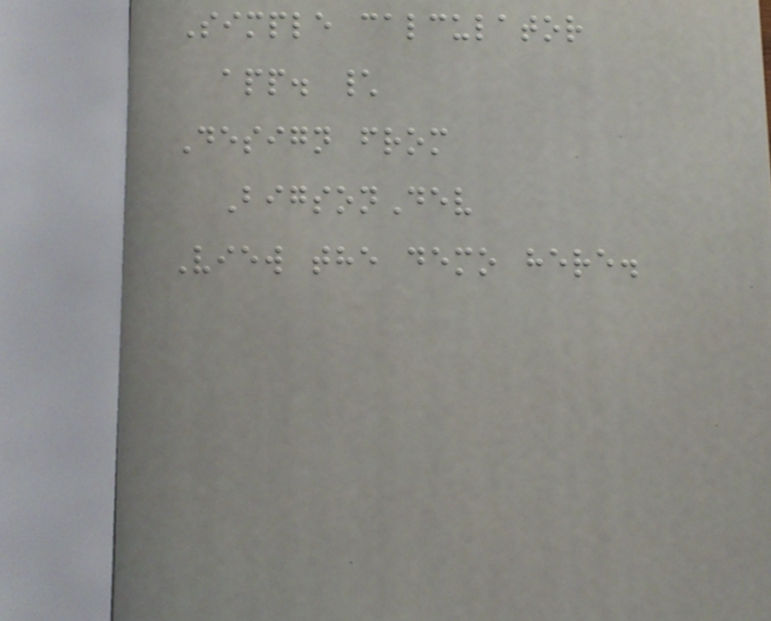Simple calculator
app. \
Design from
BigsonDev
View the demo here.
